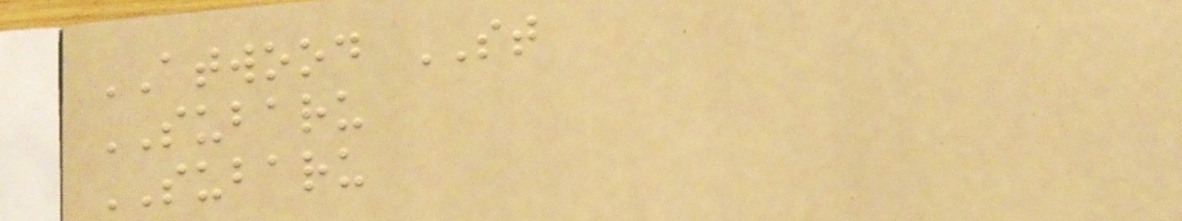ATWOOD ST
SUBARU
SUBARU
